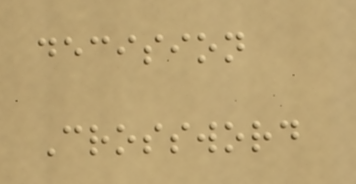decision
Crossword
